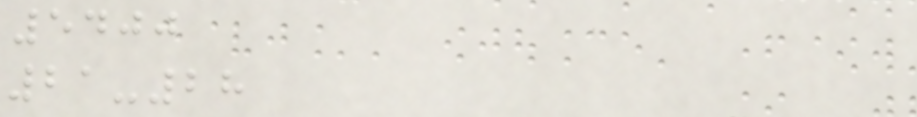5400
21-28
